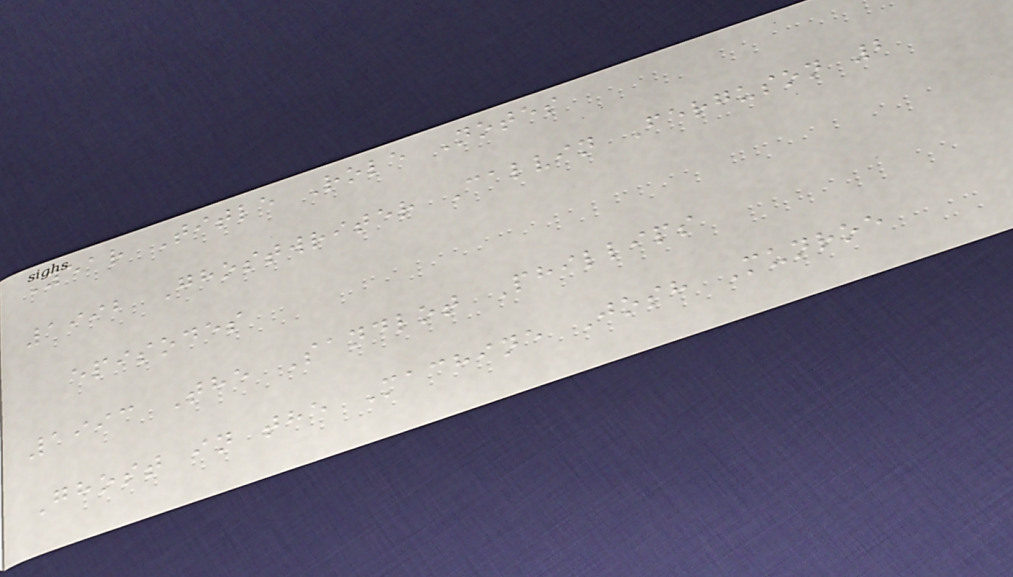Year Title Role Notes
1992 Ghostwriter Calvin Ferguson 2
episodes
1993 The Sandlot Phillips
Ghost in the Machine Josh Munroe
